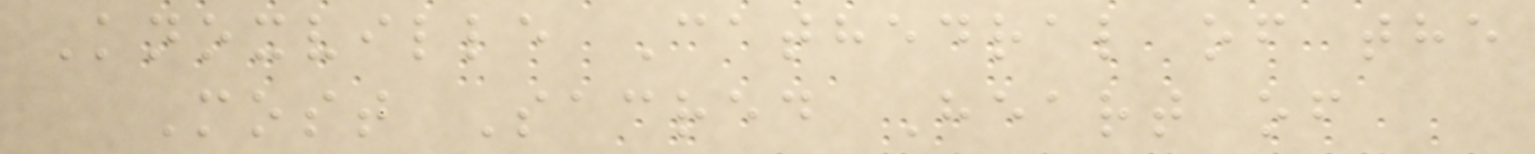Knoxville Cathedral of the
Most Sacred Heart of
